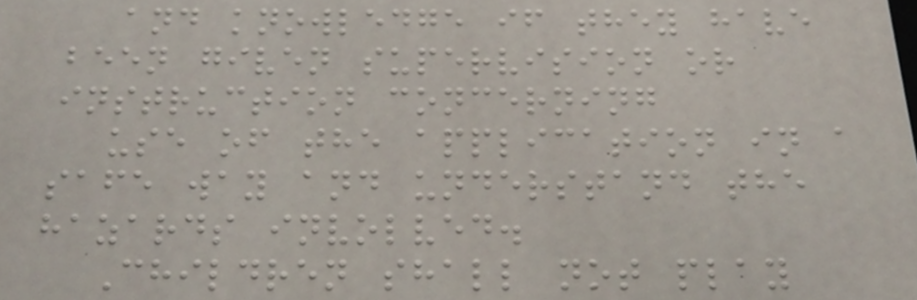and knowledge if they have
been given supervision or
instruction concerning
use of the application in a
safe way and understand the
hazards involved.
Children shall not play
